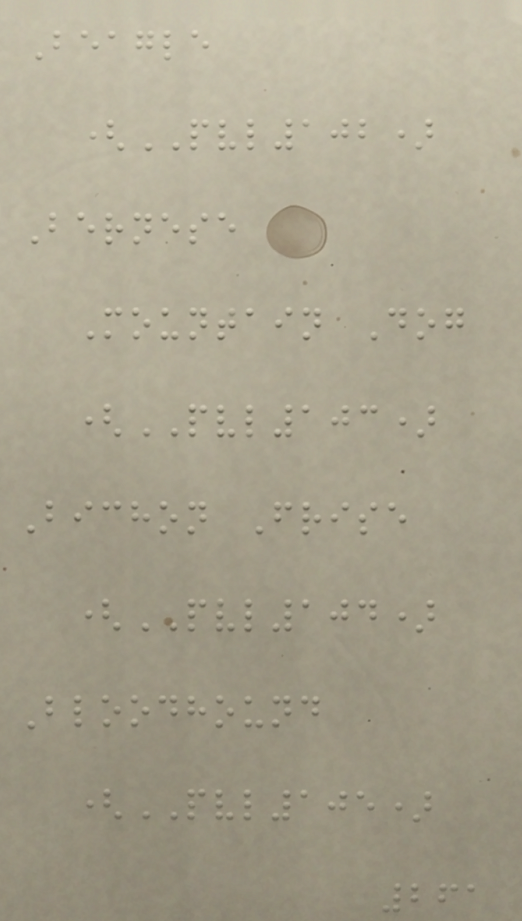Beagle
(PVL102)
Bernese
Mountain Dog
(PVL103)
Bichon Frise
(PVL104)
Bloodhound
(PVL105)
261
